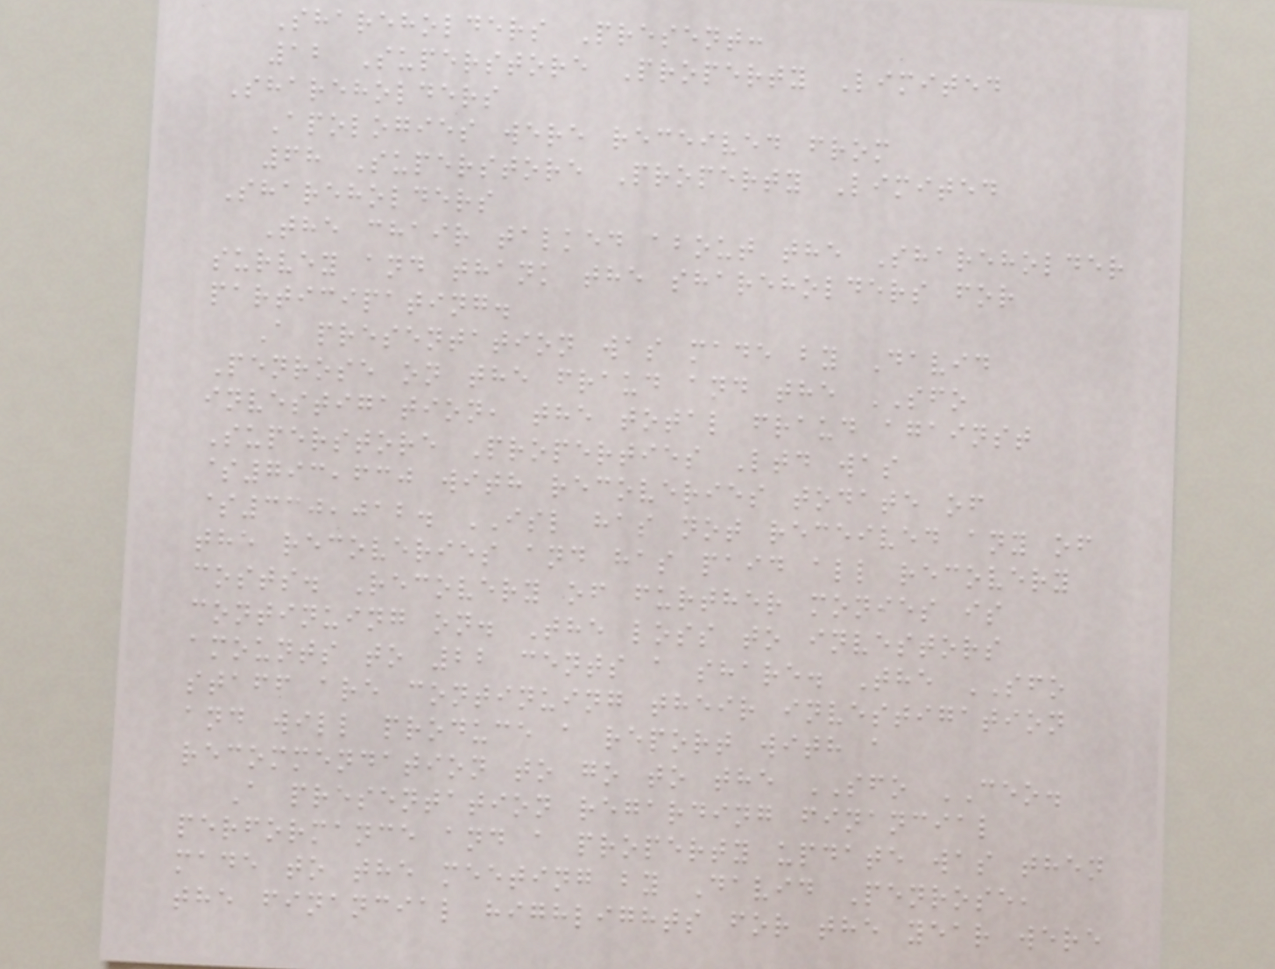Shareholders Present:
12 Superstore Property Limited
Shareholders
Apologies were received from
68 Superstore Property Limited
Shareholders
The chair talked about the Shareholder
survey and thank the shareholders for
participating.
A presentation was made by David
Penrose on the fraud and the SFO
investigation, the total fraud against
Superstore Properties Ltd was
$793,630 with recoveries todate of
$330,012. ISL has not received any of
the recoveries and has paid all recovery
costs. Recovery of further monies is
continuing on. The loss to investors
amounts to 22 cents a share. The SFO
staff are continuing their investigation
and will produce a report with a
recommendation to go to the SFO CEO.
A presentation regarding financial
performance and a property update was then
made to the meeting by David Penrose,
the financial highlights for the year were
